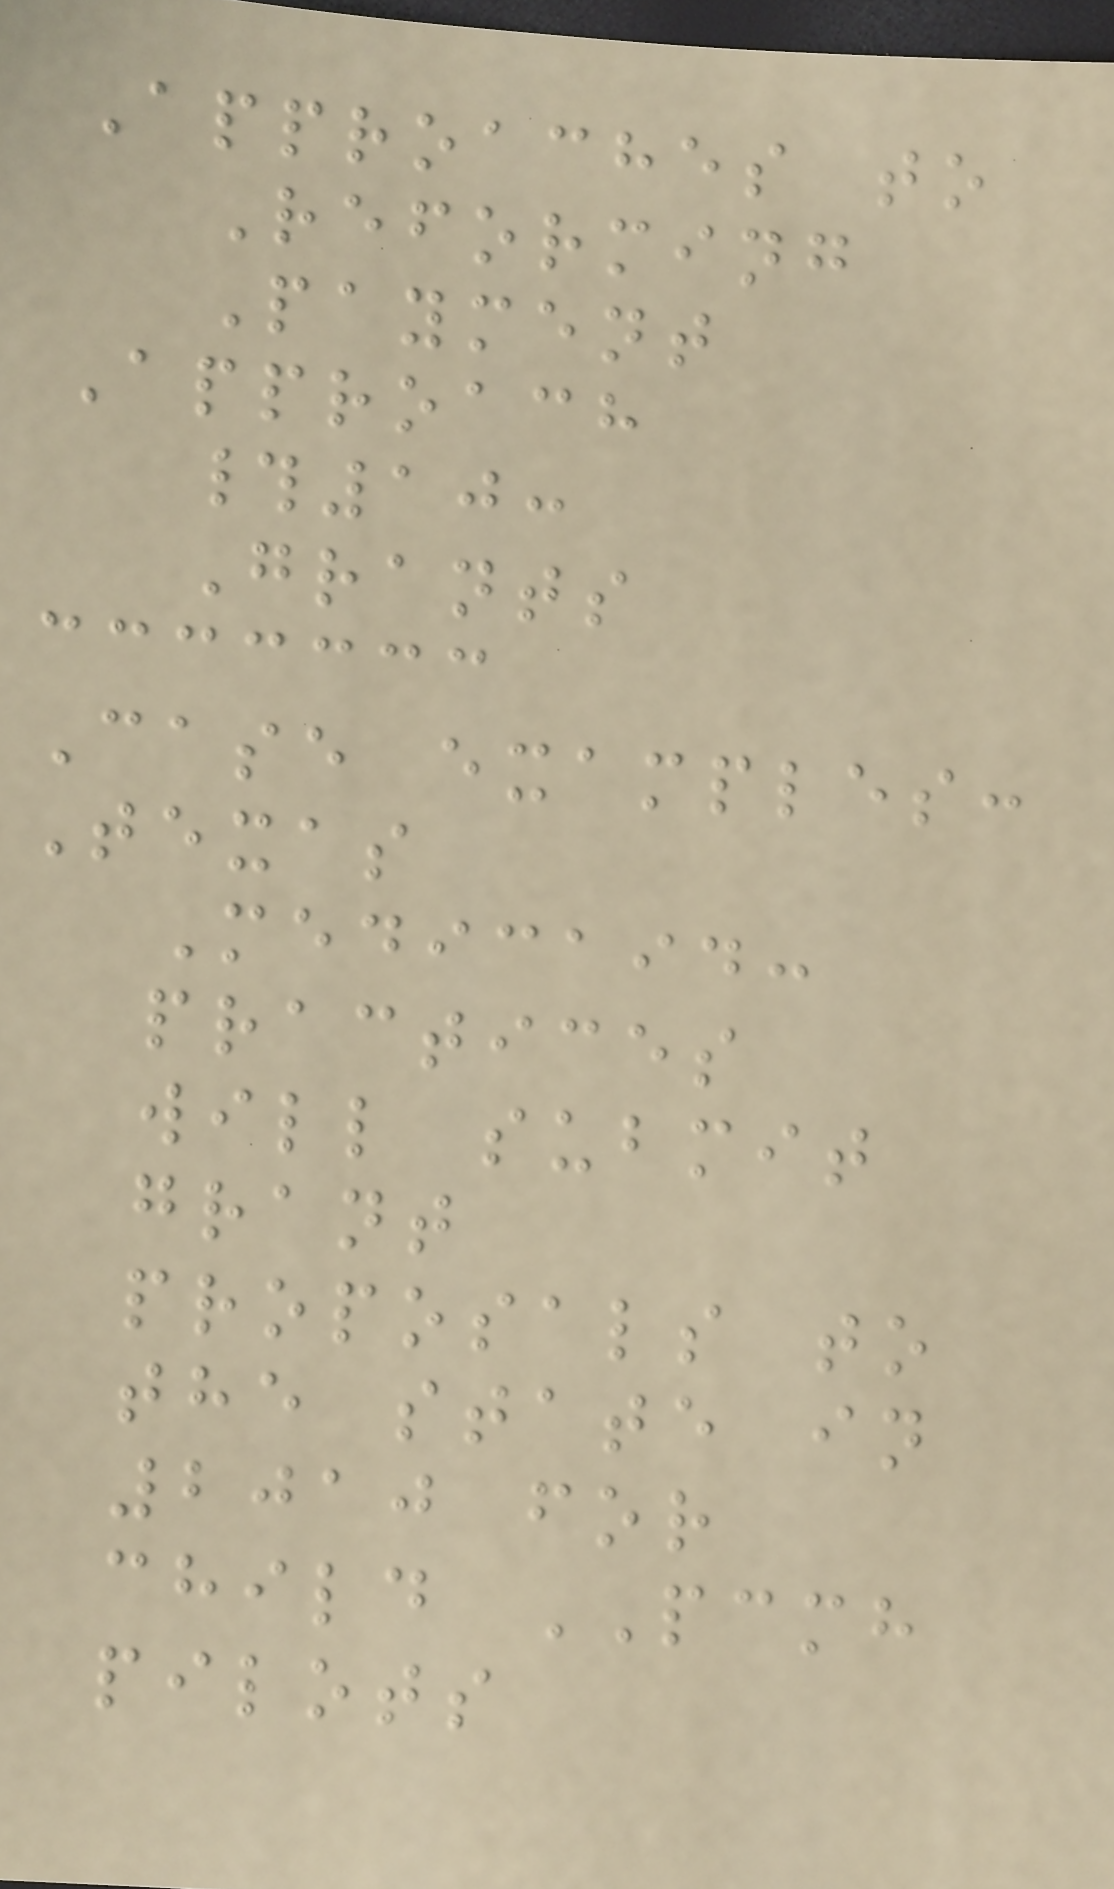Approaches to
Reforming
Payment
Approach
#10:
Grants
Case examples:
Texas
Medicaid:
practices
will submit
grant
proposals to
the state in
2010 for
child PCMH
pilots
